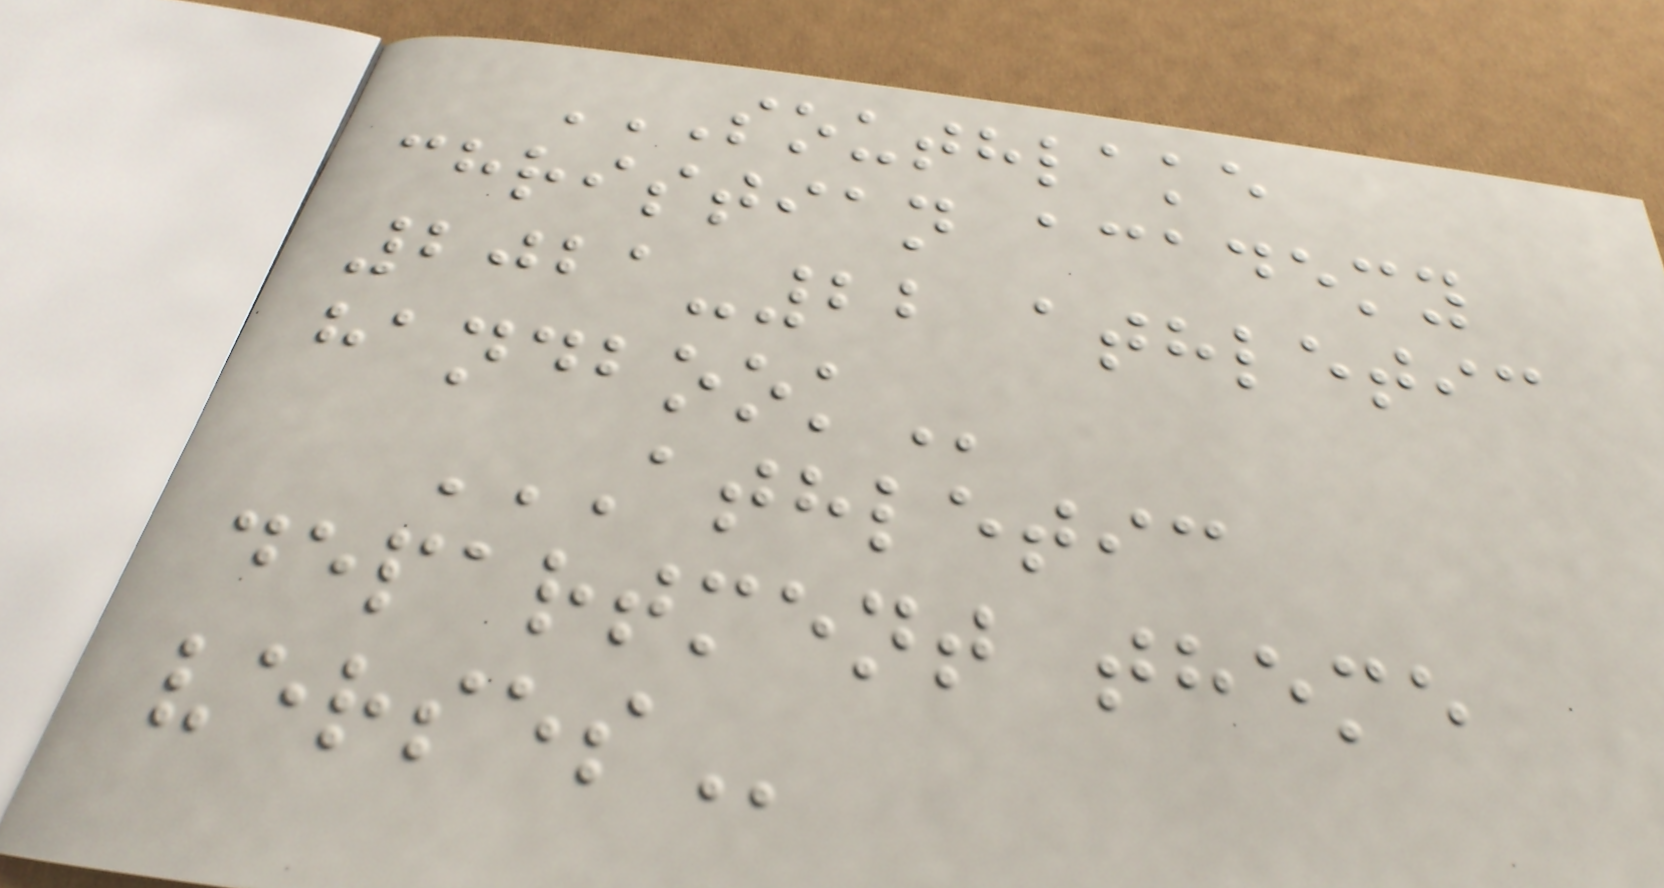SOUTHLAKE
CHRISTIAN ACADEMY
2021-22 ATHLETIC
HANDBOOK
ATHLETIC
DEPARTMENT THEME
VERSES
